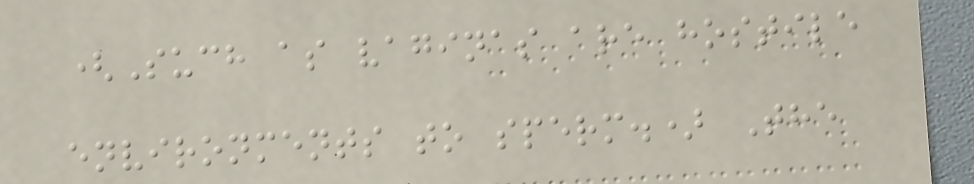(Such as vaginas are hostile
environments to sperm.) The
